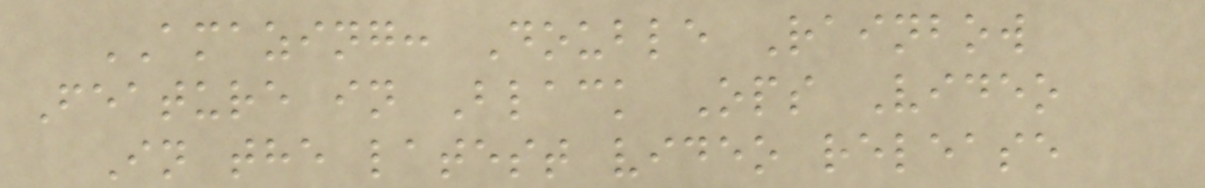AMAZING: Double Rainbow
Feature in Black Ops Video
In the latest video release
